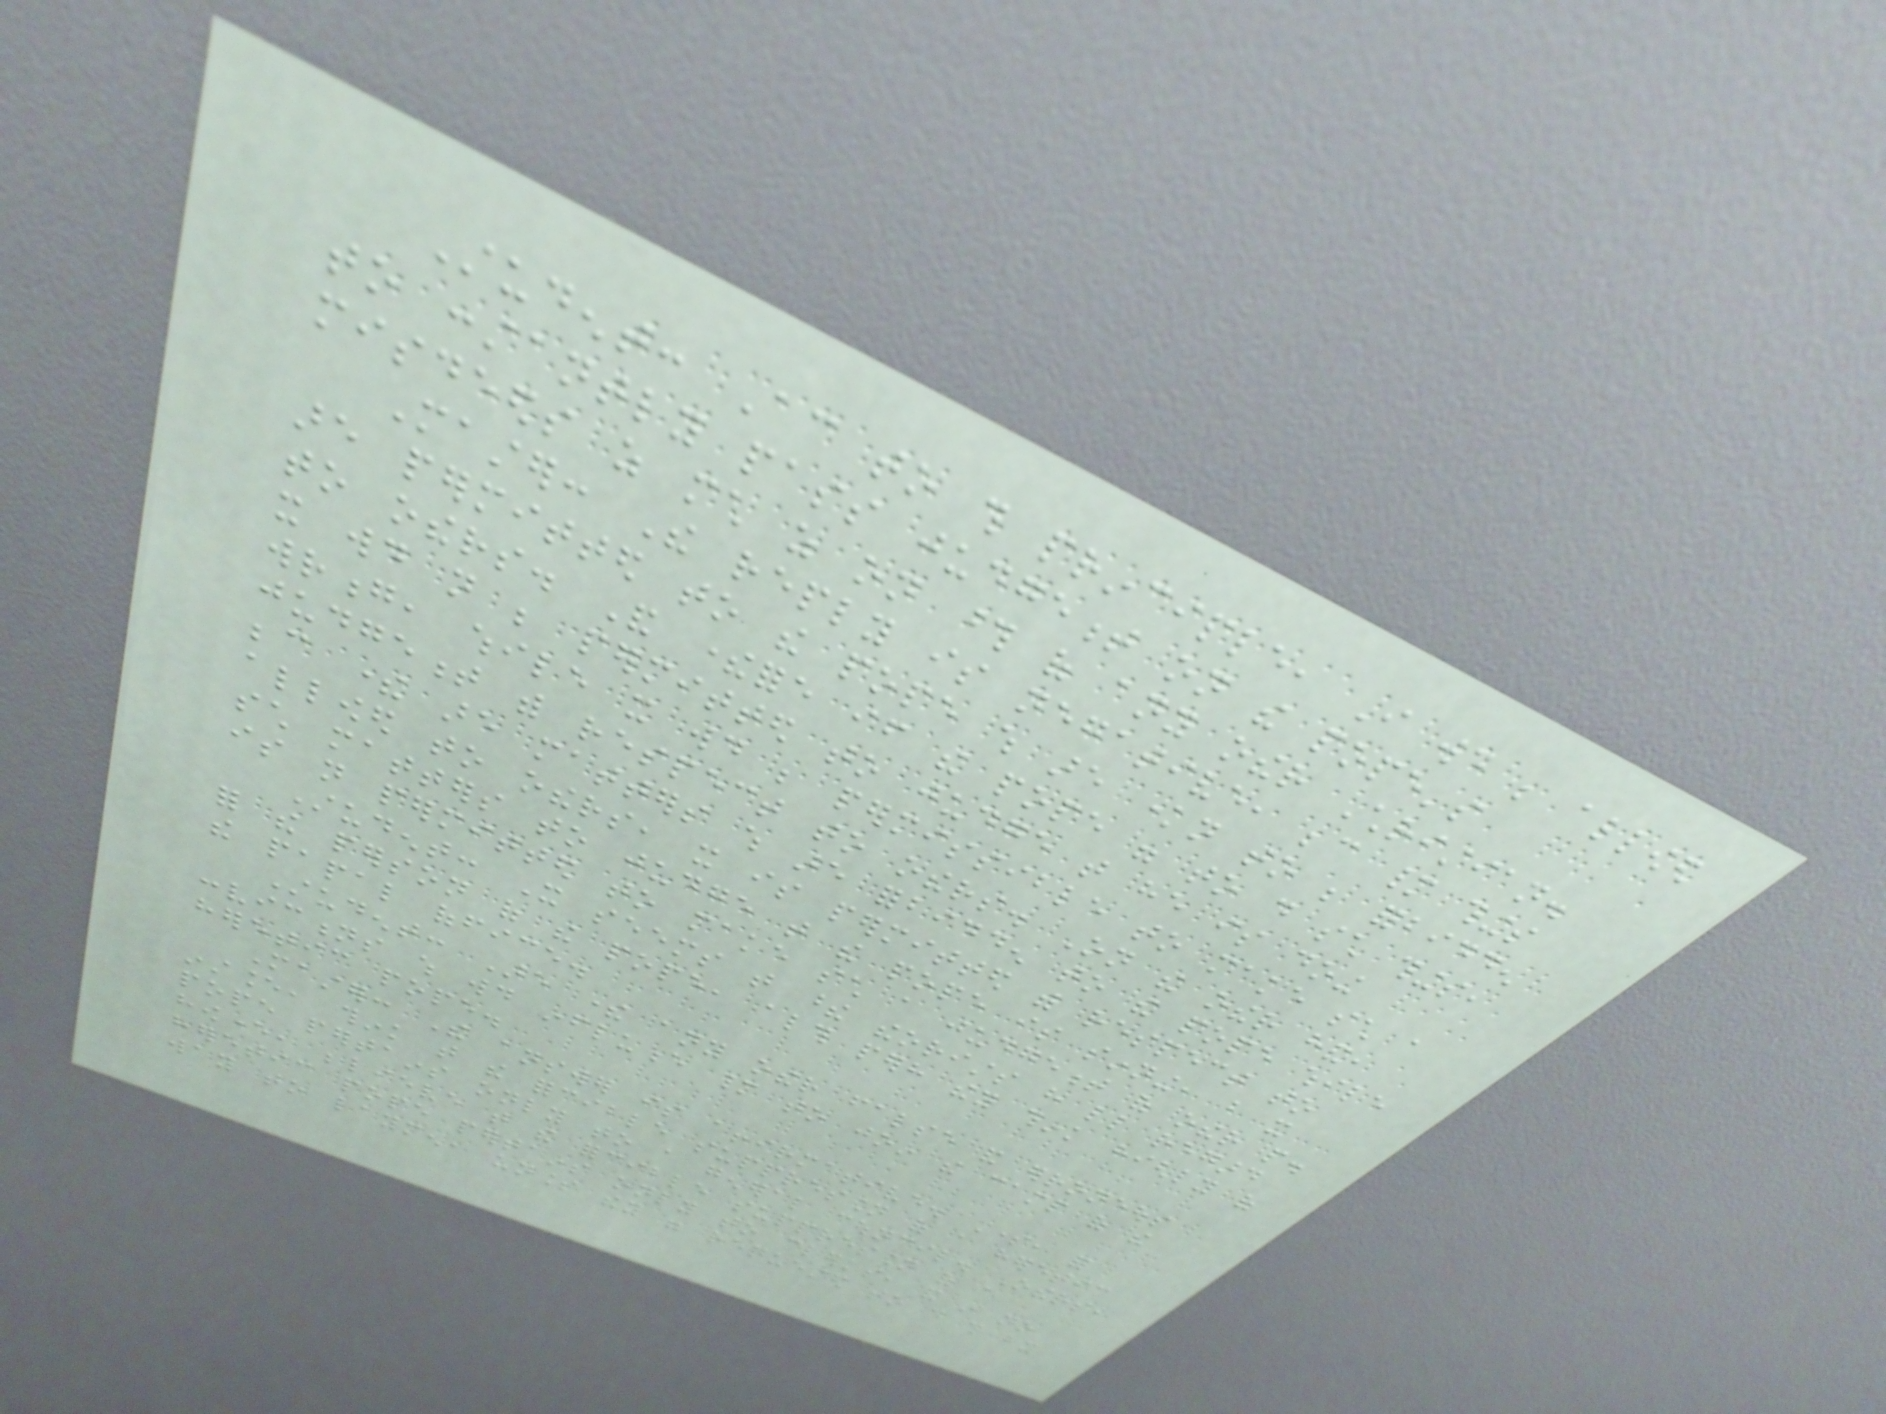Student: According to this principle, I would be allowed
to constantly pass judgement on the pope's
misdeeds as much as on those of any other Christian.
Master: The reply is negative, because many things
are permitted to the pope which are known to be forbidden
to others. And therefore if the pope were to do such things,
it would not be permitted to judge that he is doing
wrong, while it would be permissible to make such a
judgement with respect to others. On the other hand,
because there are matters which are forbidden to the pope while
allowed to others, it is permitted with respect to
such matters to judge that the pope is sinning, but it
is not permitted to make such a judgement of other people.
Student: It seems that these theorists have little regard
for the person of the pope, although perhaps they think highly of
the papal office.
Student: Are there any other false and erroneous
convictions which would influence many to join the camp of the
heretic pope.
Master: The answer is affirmative. Some, for
instance, think that the forcible suppression of a heretic
pope pertains only to a general council. Others,
however, believe that the forcible suppression of a
heretic pope pertains only to clerks, and in no
way to laymen, unless they were requested to do this by
